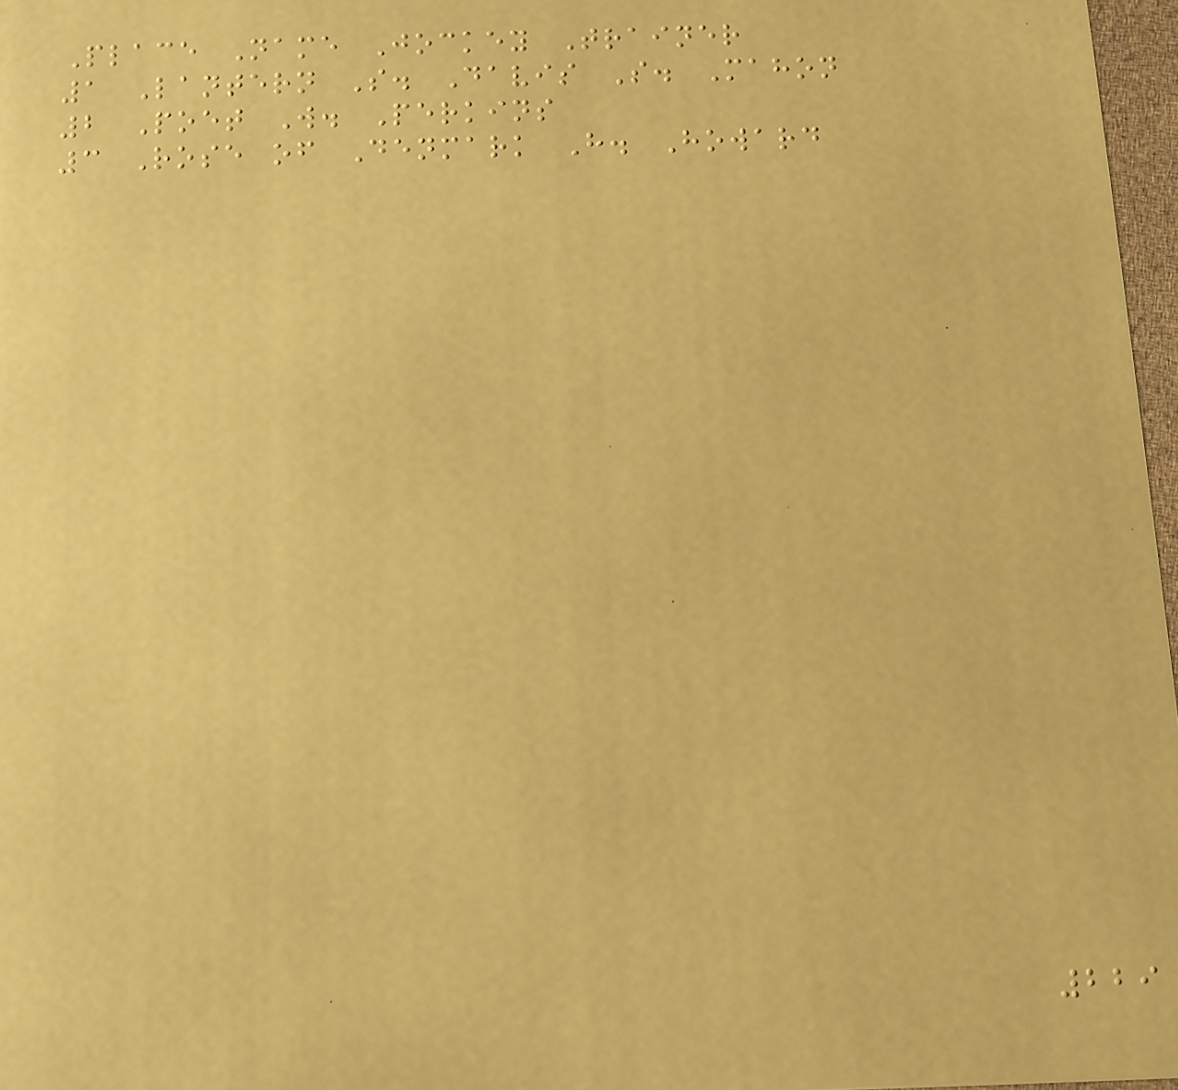Place Name Jockey Trainer
1 Lantern S. Davis S. Mahon
2 Poet W. Perkins
3 Rose of Denmark H. Howard
229
